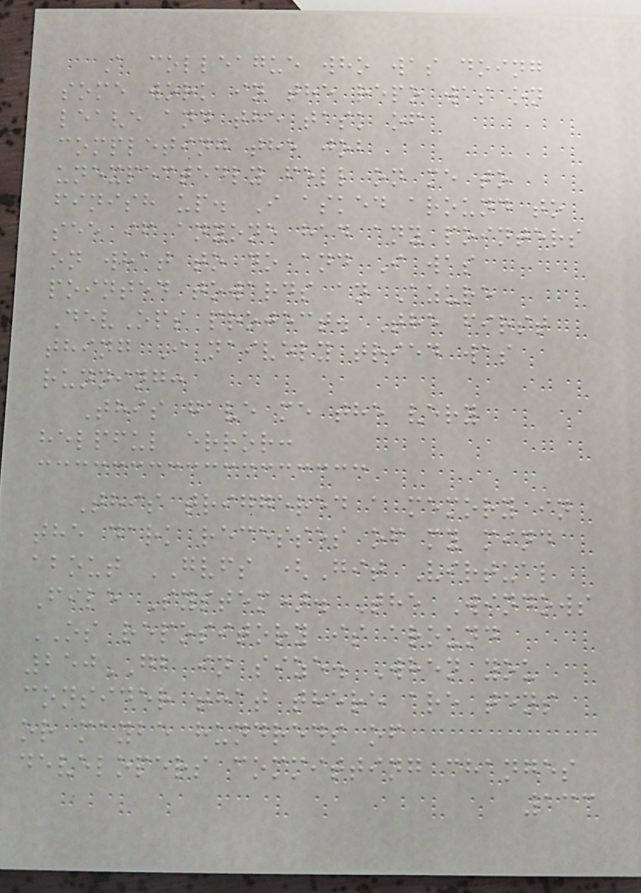A colleague who was doing
some work in the repo was on
leave and the task of
completing the job
unexpectedly fell on me to
finish up. I asked around to
see if anyone had any pointers
on what to do and I was
pointed towards an Azure
DevOps project. The first
thing I naively tried was
running:
This gave me the very
helpful error:
This triggered a memory in
the dark recesses of my mind
about GVFS (Git Virtual
File System). The Windows
OS repository is around
250GB in size. When you
consider that there are tens
or maybe hundreds of
developers committing changes
133
